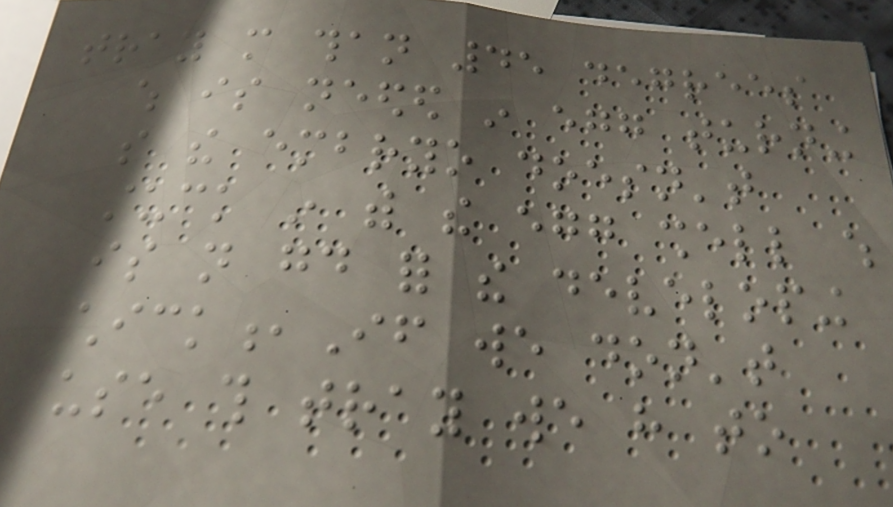tray more than 45 degrees
which is needed in egg turning
so the embryo doesn't
stuck in with the egg shell which
is not good for the developing
chick,If we don't
use this tray we have to
